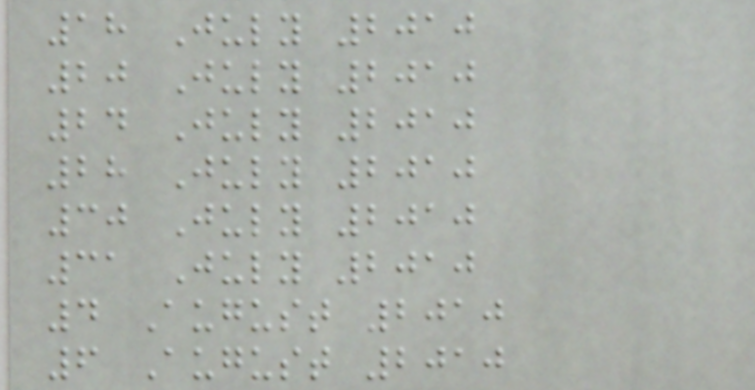18 July 2010
20 July 2010
24 July 2010
28 July 2010
30 July 2010
31 July 2010
4 August 2010
6 August 2010
